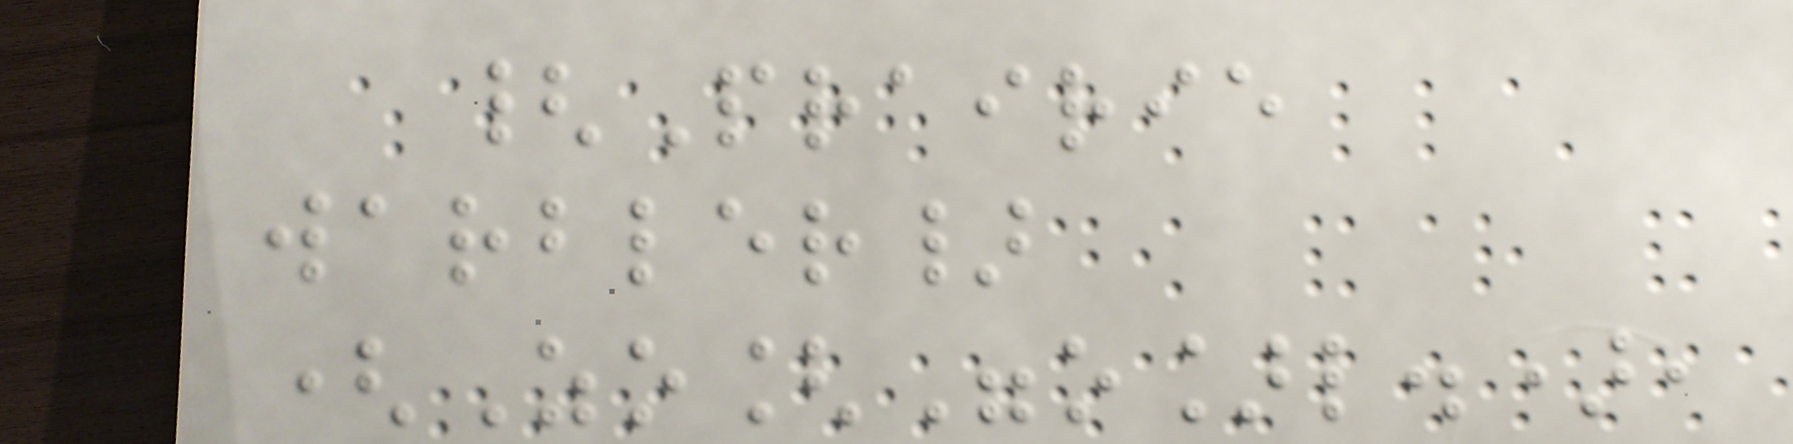{Prairie
warbler}
(Zo["o]l.),
